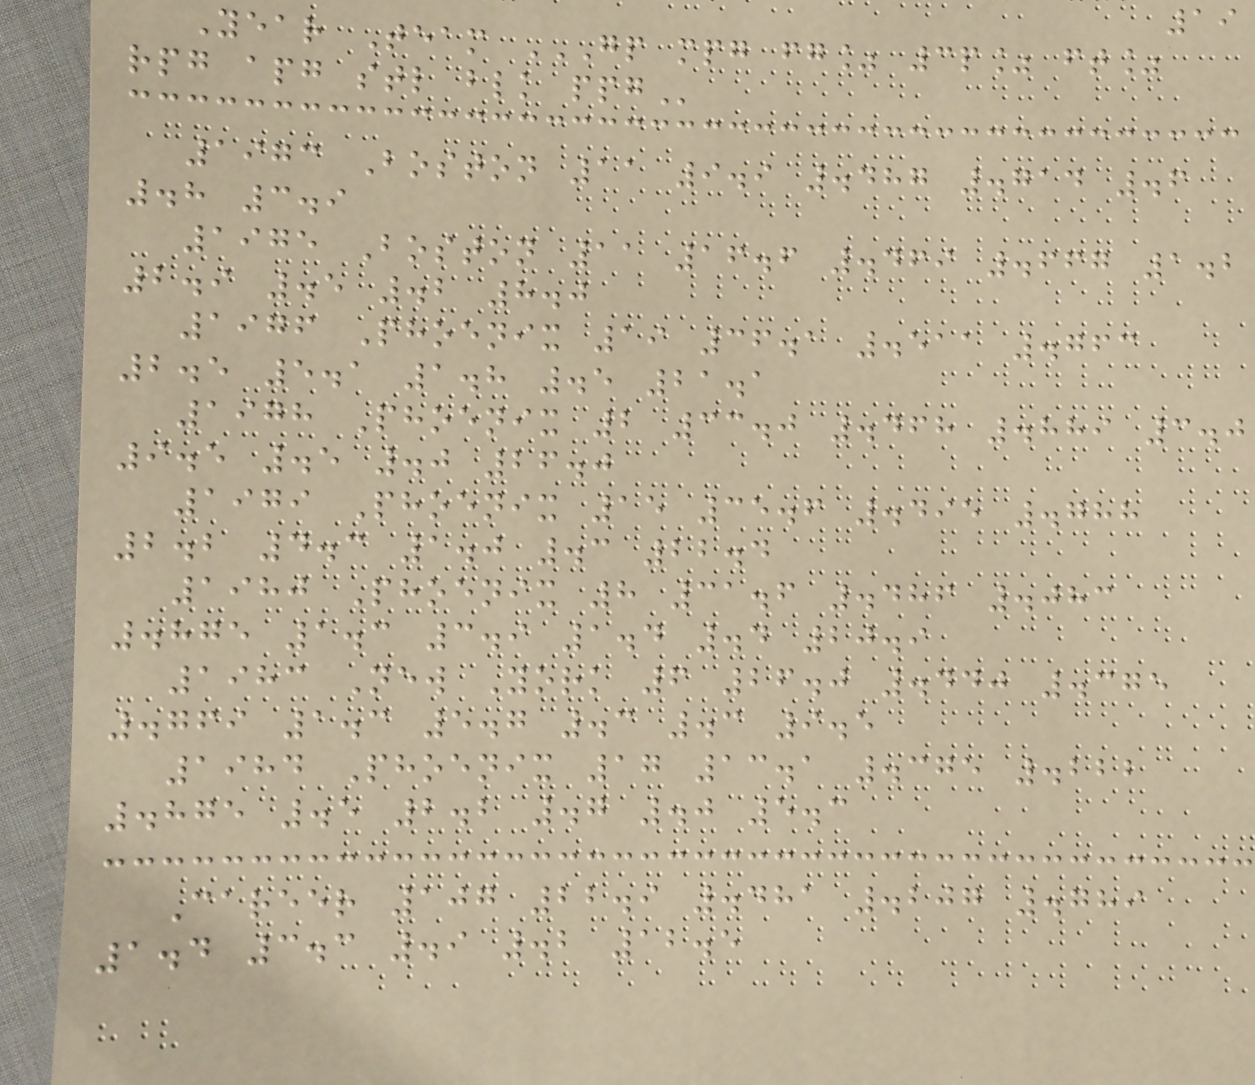19
Year Team GP MPG FG% 3P% FT%
RPG APG STL BLK PPG
1973 Boston 11 9.9 .487 .714 .6
.8 3.9
1975 Boston 11 16.6 .469 .667 1.2
2.9 .5 .2 8.0
1976 Phoenix 19 36.1 .511 .763
2.5 5.1 1.8 .5 21.1
1978 Phoenix 2 33.0 .468 .889 3.0
9.5 .5 .0 26.0
1979 Phoenix 15 35.6 .495 .788
2.2 4.3 1.0 .3 22.4
1980 Phoenix 8 31.6 .486 .083
.875 1.3 3.9 1.4 .4 20.9
1983 New York 6 26.0 .440 .375
.769 1.3 5.7 .3 .3 9.5
1984 Phoenix 17 13.1 .375 .222
.875 .5 2.2 .7 .0 5.3
Career 107 22.9 .481 .207 .789
1.4 3.3 .9 .2 12.5
